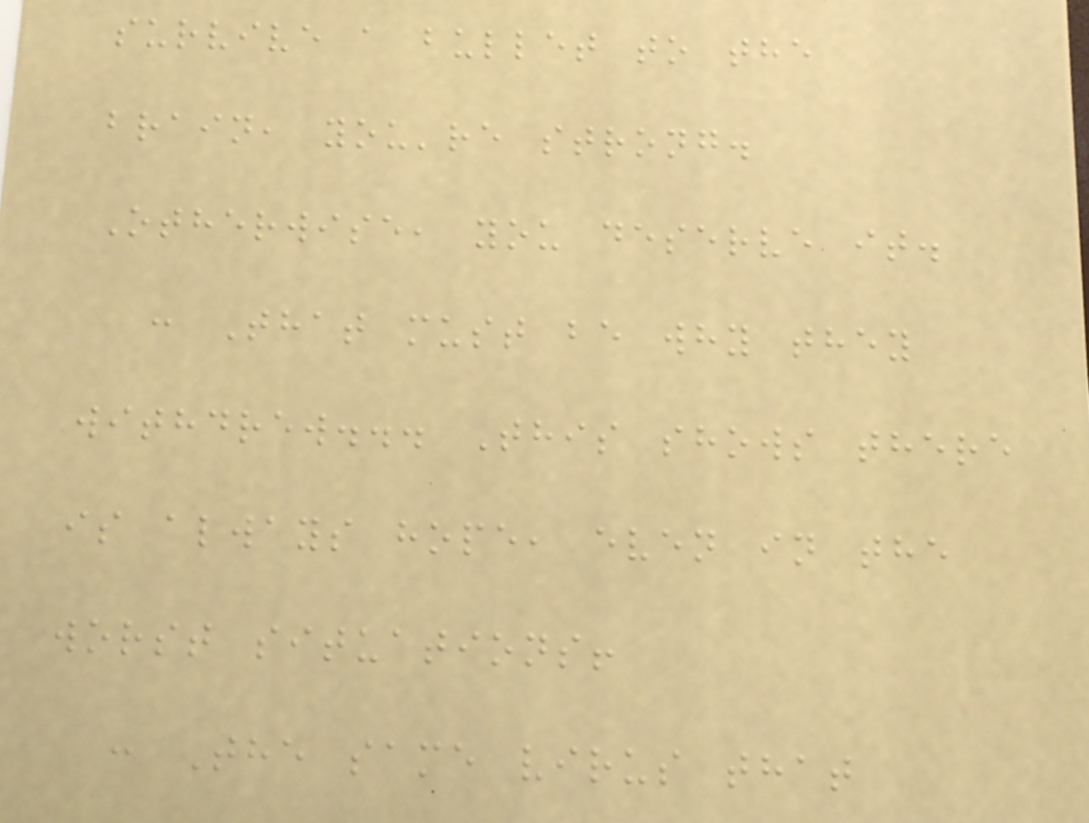survive a bullet to the
brain, you're strong.
Otherwise, you deserve it.
: That must be why they
withdrew... This shows there
is always hope, even in the
worst situations!
: The same virus that
